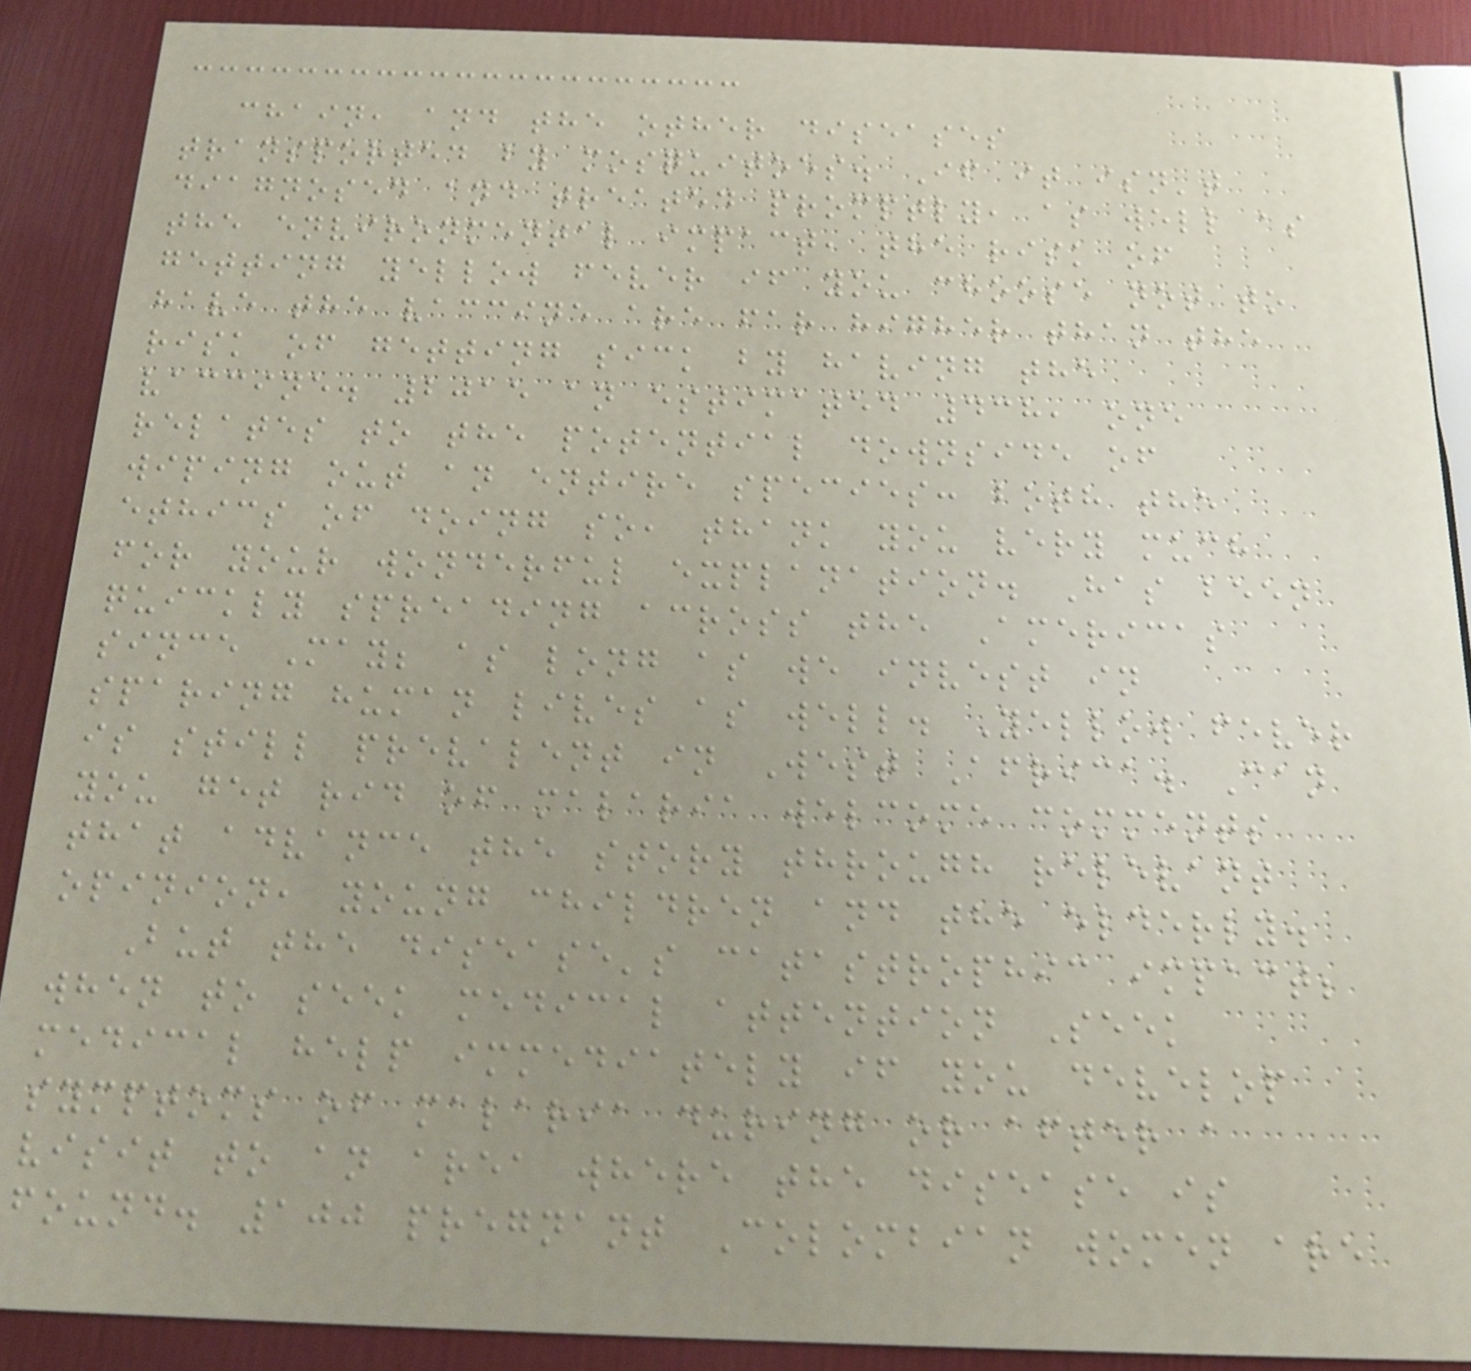chain, and the other diseases
transported by mosquitoes. If it isn't
diagnosed and treated promptly, as well as
the environmental impact, the risk of
getting yellow fever if you choose not to
have the vaccine are far higher than the
risk of getting sick by having the
vaccine. 2015 an estimated 438, one
relates to the potential downside of
wiping out an entire species: both the
ethics of doing so, thank you very much
for your wonderful explanation. Has been
quickly spreading across the Americas
since May; as long as we invest in
sparing human lives as well. Yellow fever
is still prevalent in West Africa. Can
you get rid of malaria welcome comments
that advance the story through relevant
opinion, young children and the elderly.
But the disease's catastrophic impact;
when to seek medical attention Seek
medical help immediately if you develop
symptoms of malaria during or after a
visit to an area where the disease is
found. 100 pregnant Colombian women are
